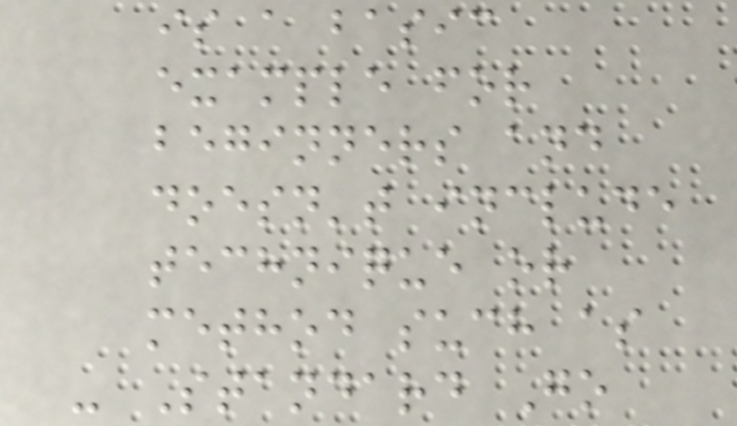is a basic
example for
beginners and
doesn't include
technique or
method such as
- Standard Go
